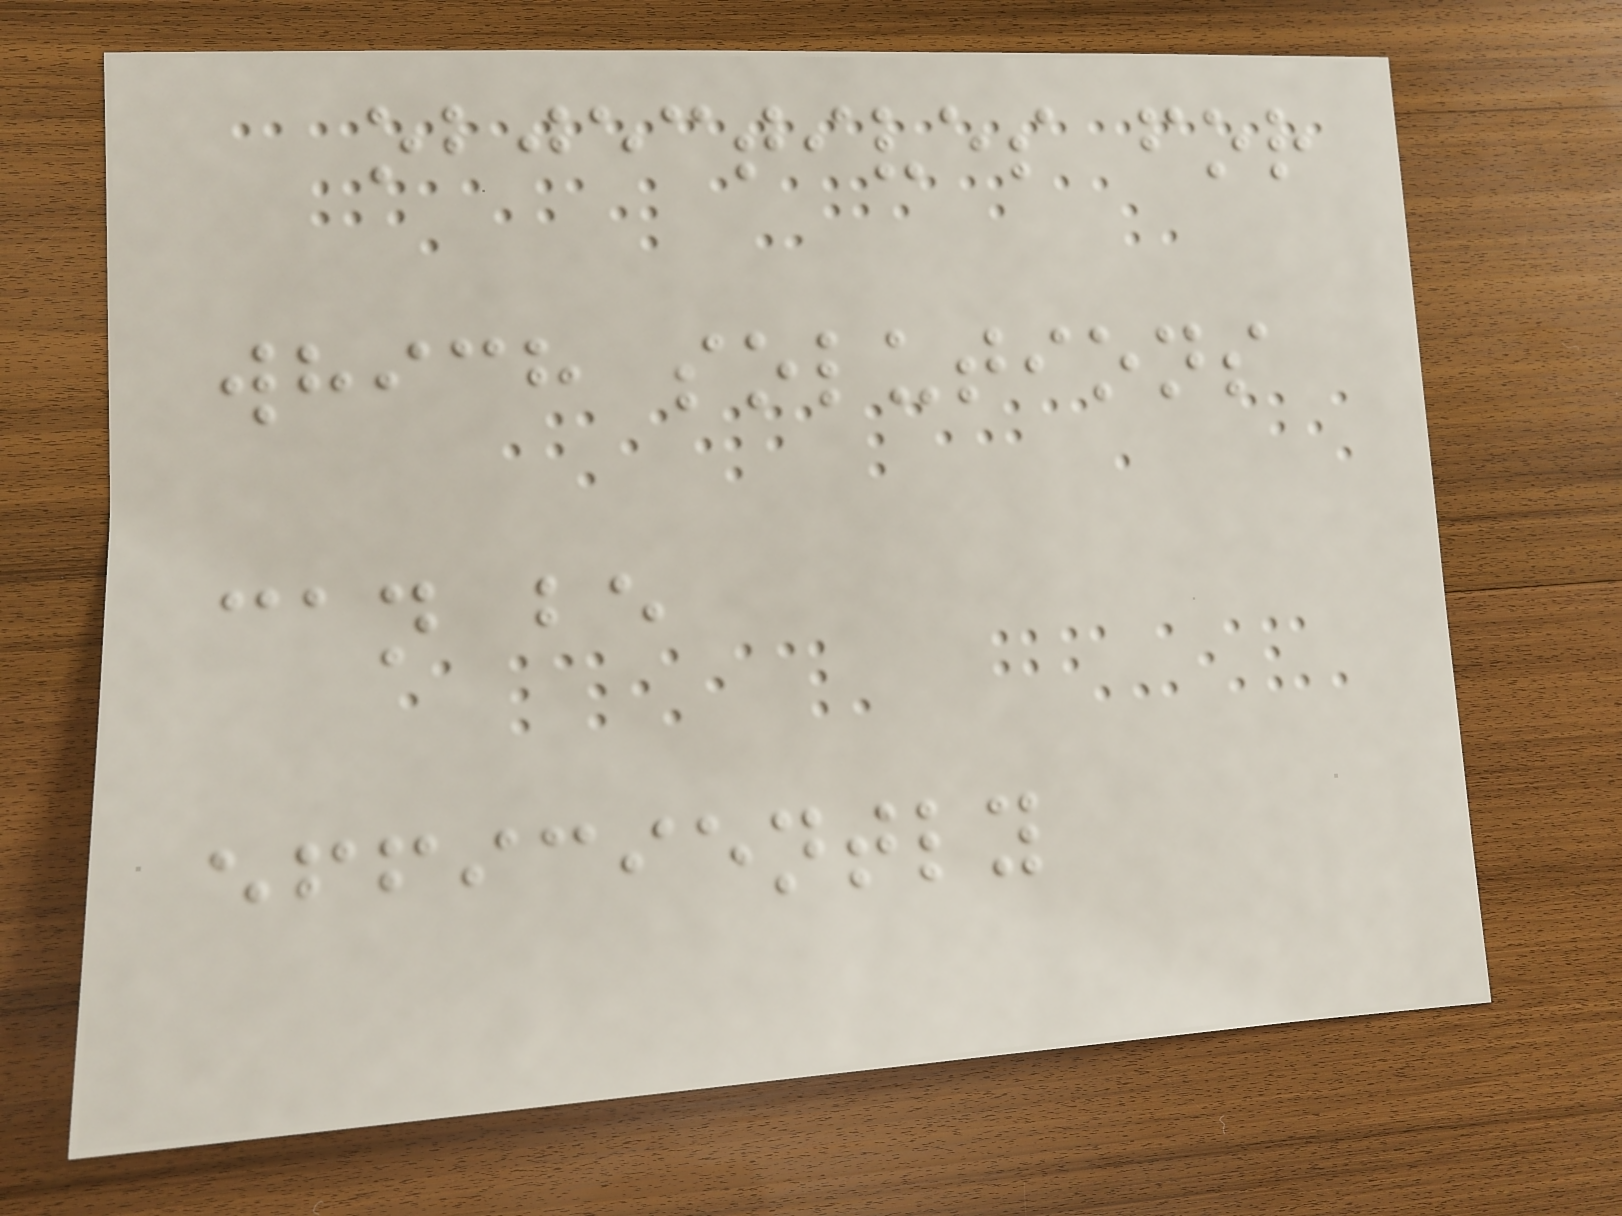objectives for
which solutions
can be
efficiently
